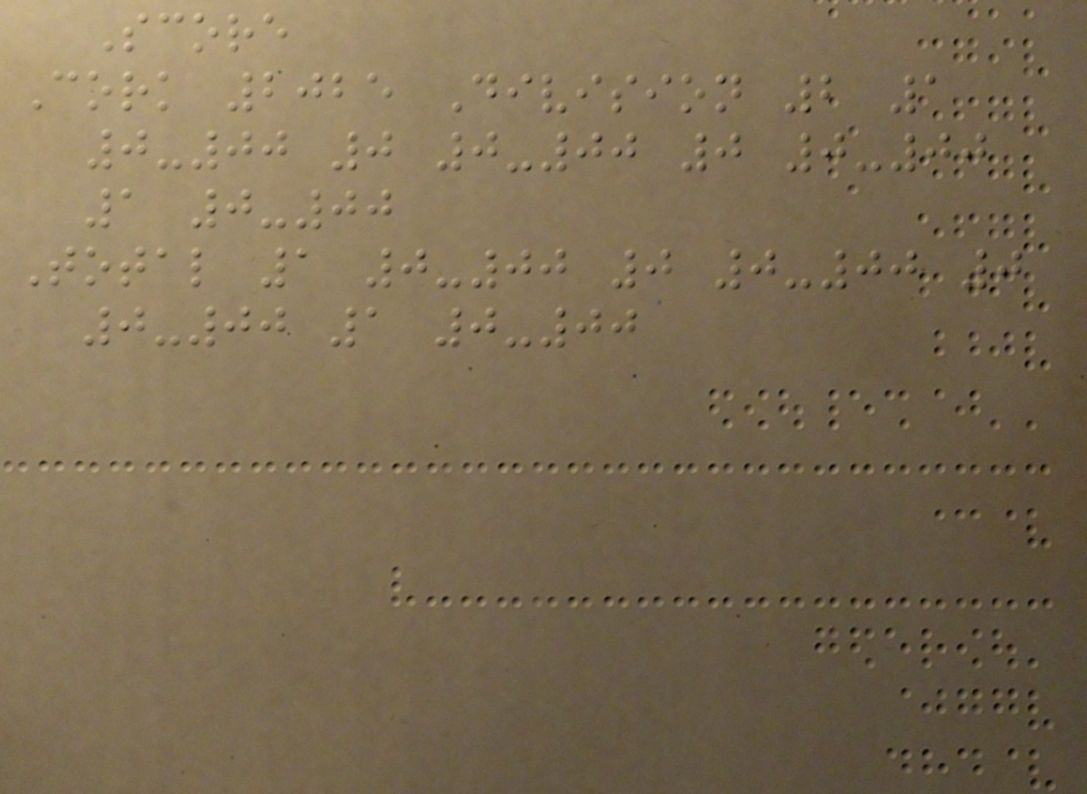Score
Cork 2025 Division 2 1
0-00 0 0-00 0 0-00
1 0-00
Total 1 0-00 0 0-00 0
0-00 1 0-00
